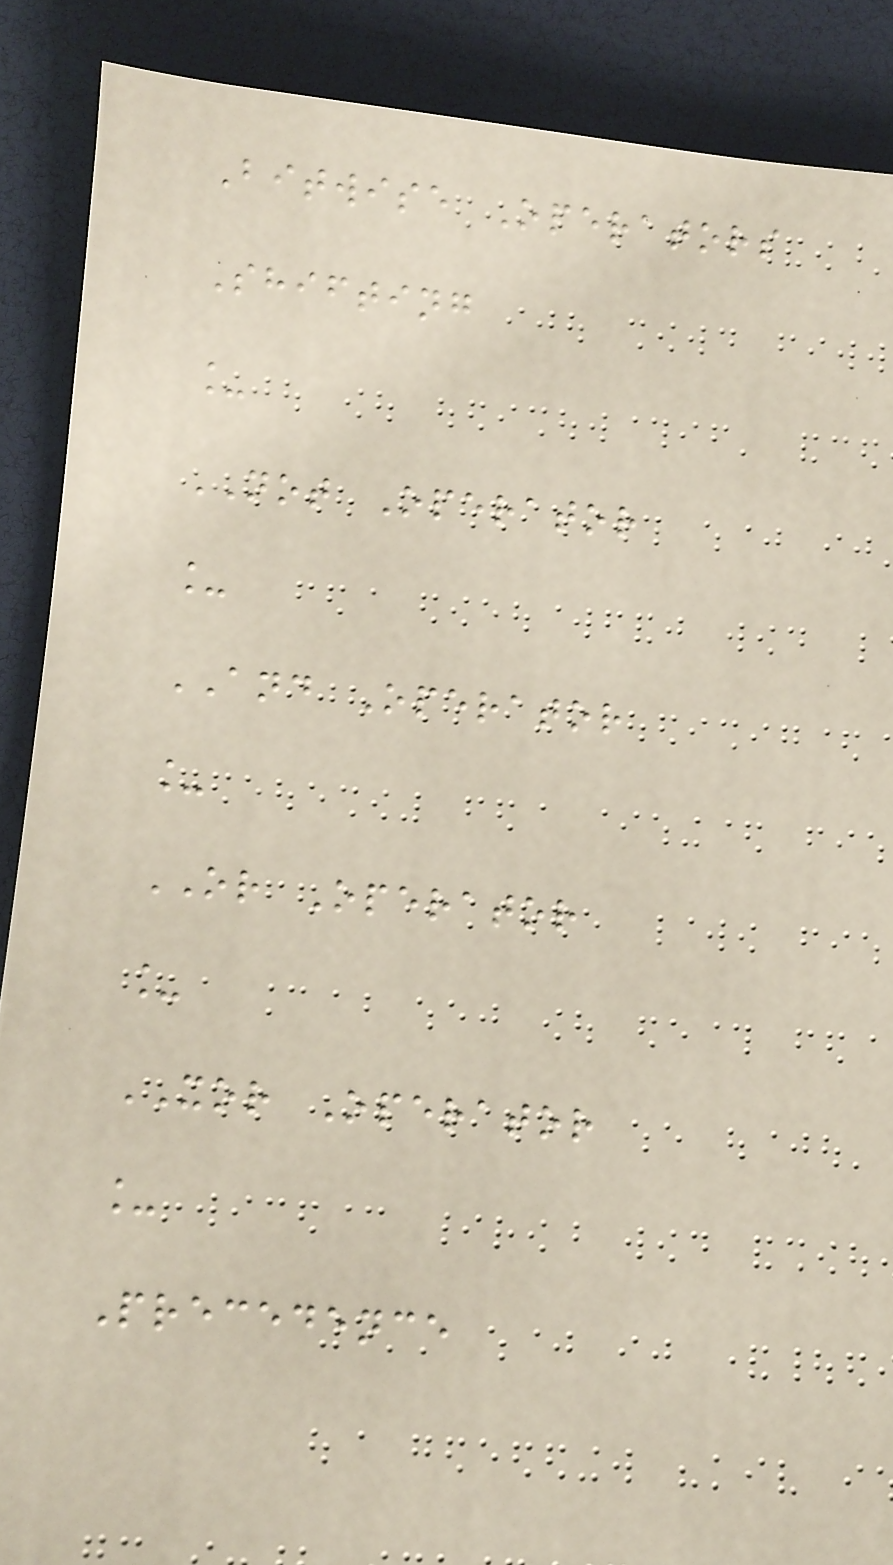Bitwise Operators
Shifting
_
NOT Operator
_
AND Operator
_
OR Operator
_
XOR Operator
_
Precedence
